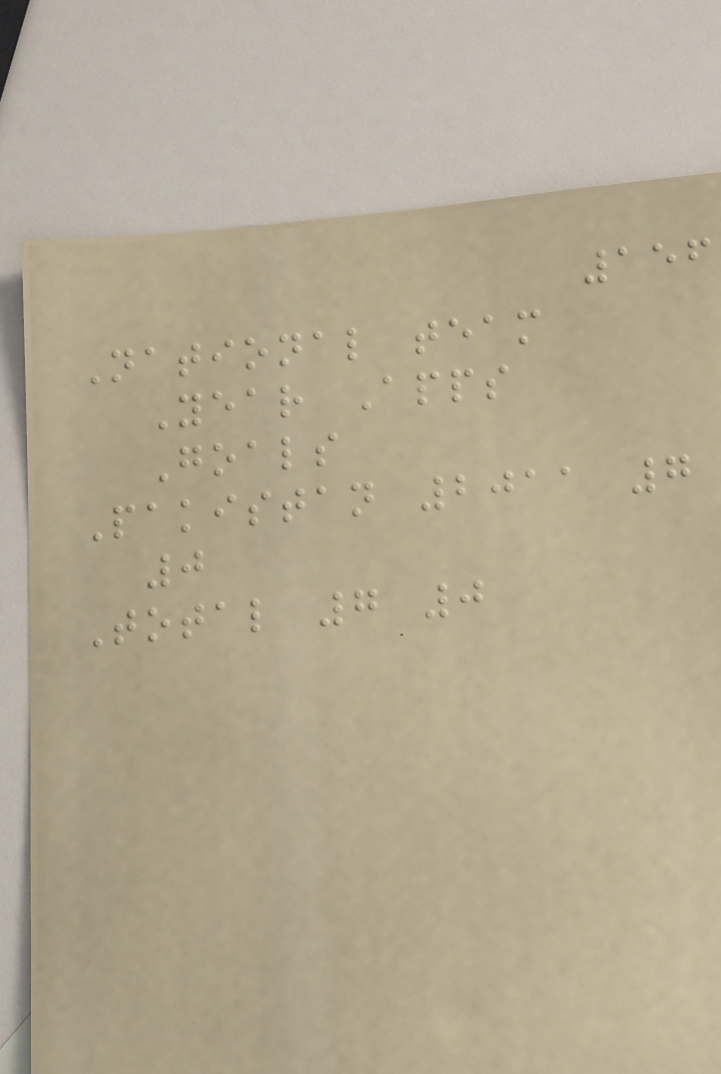156
National team
Year Apps
Goals
Pakistan 2011 7
0
Total 7 0
